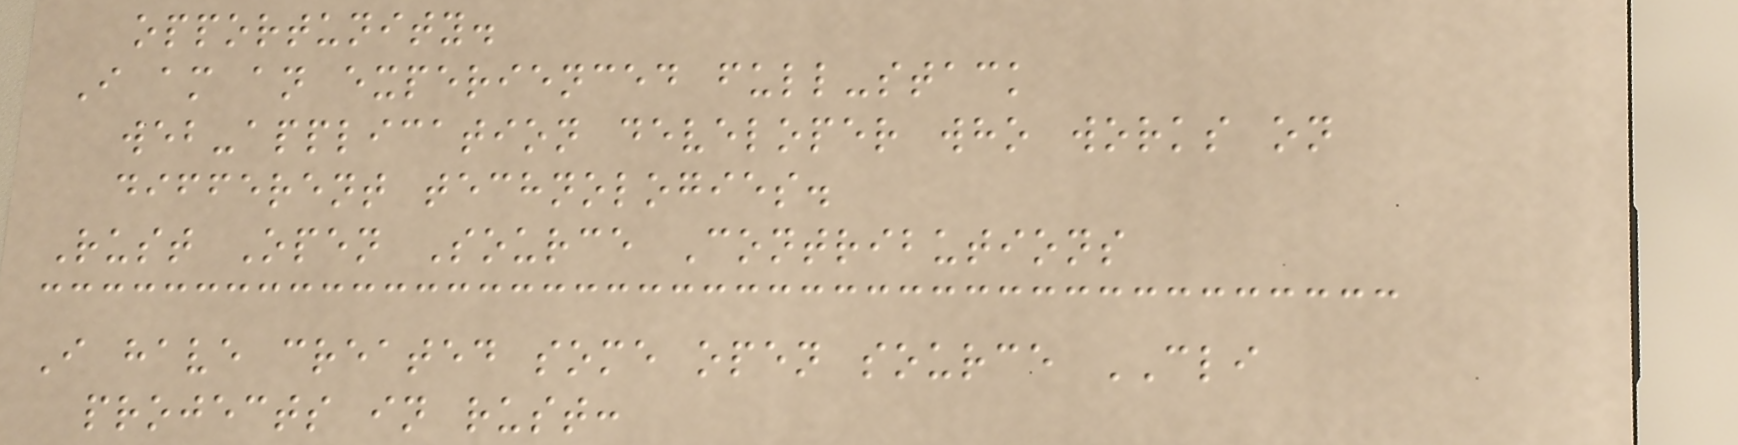opportunity.
I am an experienced full-stack
web-application developer who works on
different technologies.
Rust Open Source Contributions
I have created some open source CLI
projects in rust:
